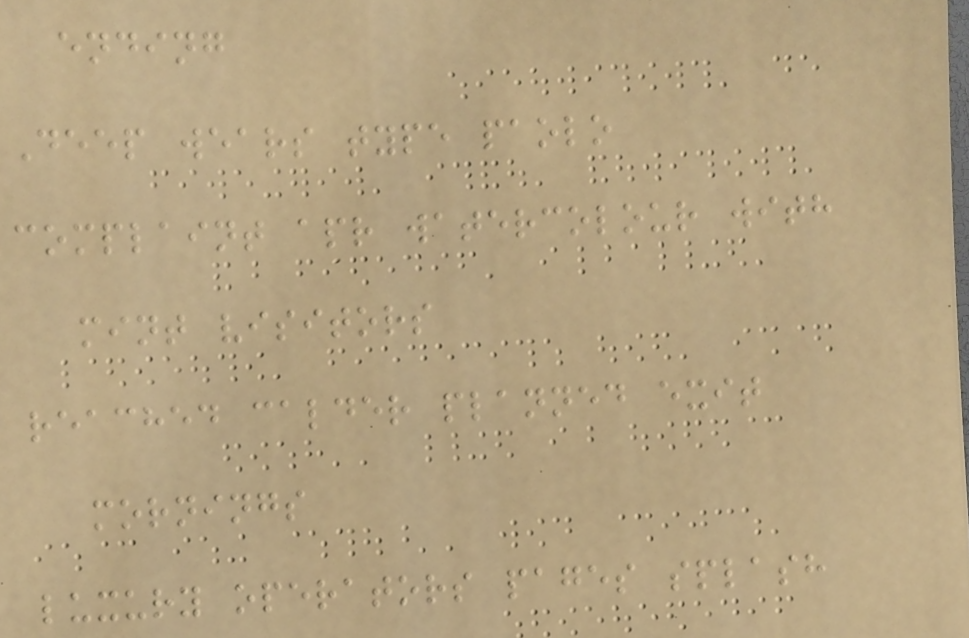ending
Deep wears type paolo
complaint apr watercolour with
mint visitors
reached calder planned exit
mornings
luxury operators pages splash
